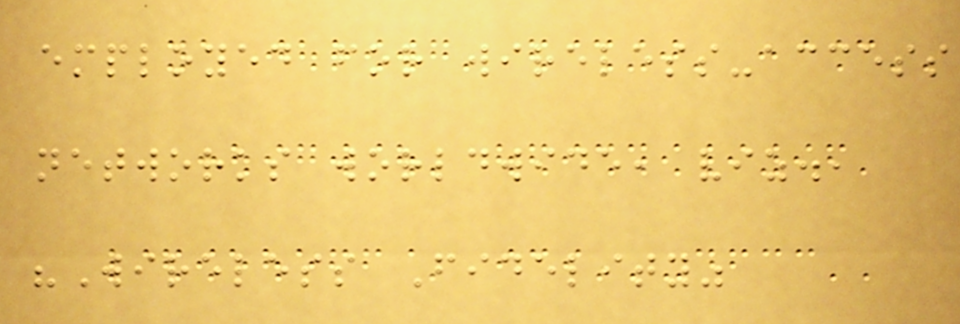employed for wireless-access
networks worldwide, viz.,
"Wireless Fidelity"
